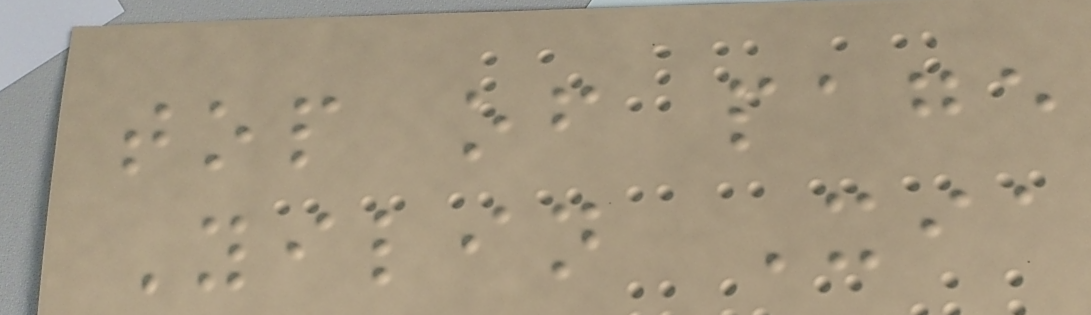top of page
Yilin Xia
